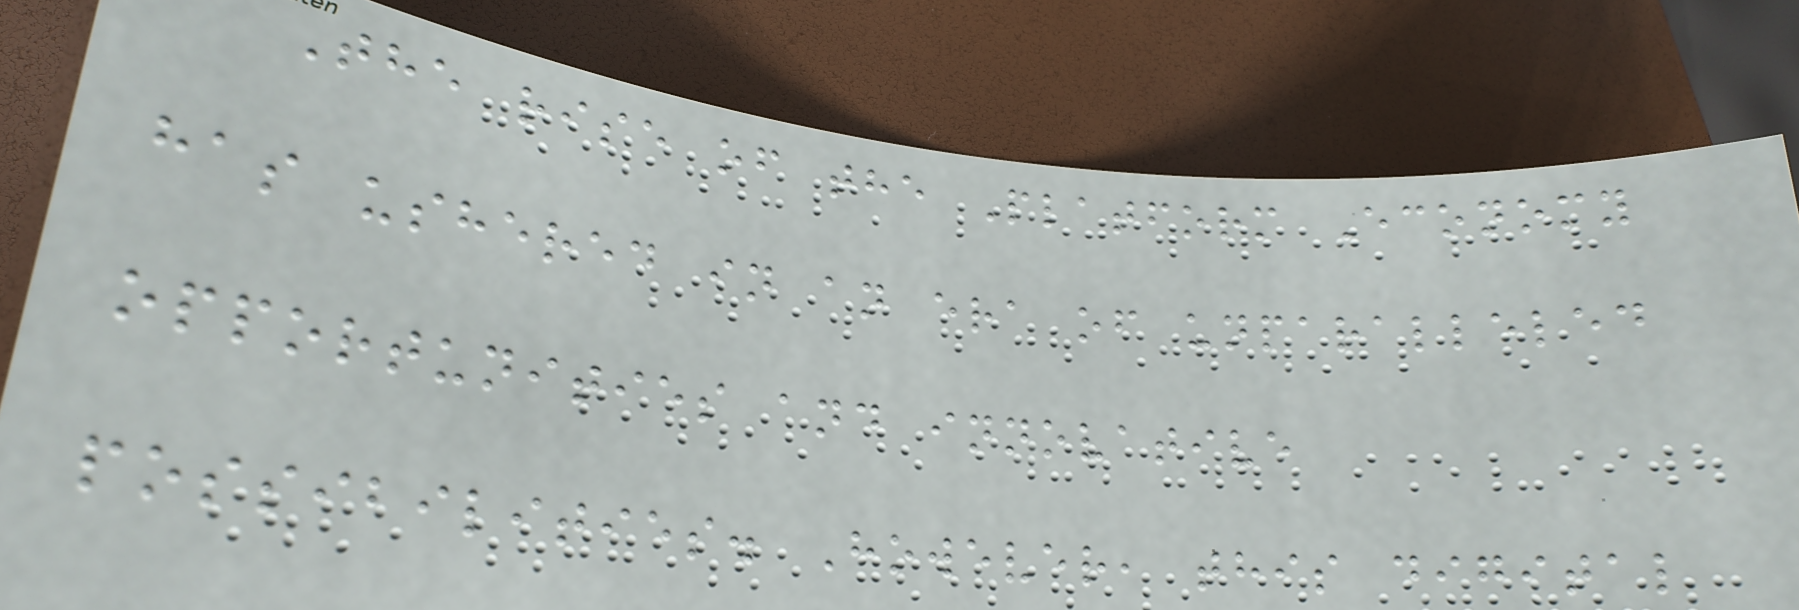The rise of the Platform Economy
has ushered in an era of unparalleled
opportunities and innovative
possibilities. However, this digital
